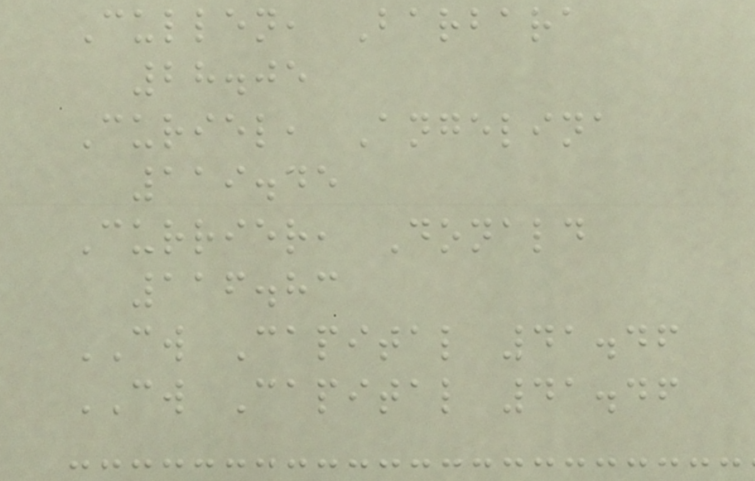Cullen, Barbara
28.05
Curiel, Angelina
119.45
Currier, Donald
116.83
CW Capital 41.46
CW Capital 41.46
